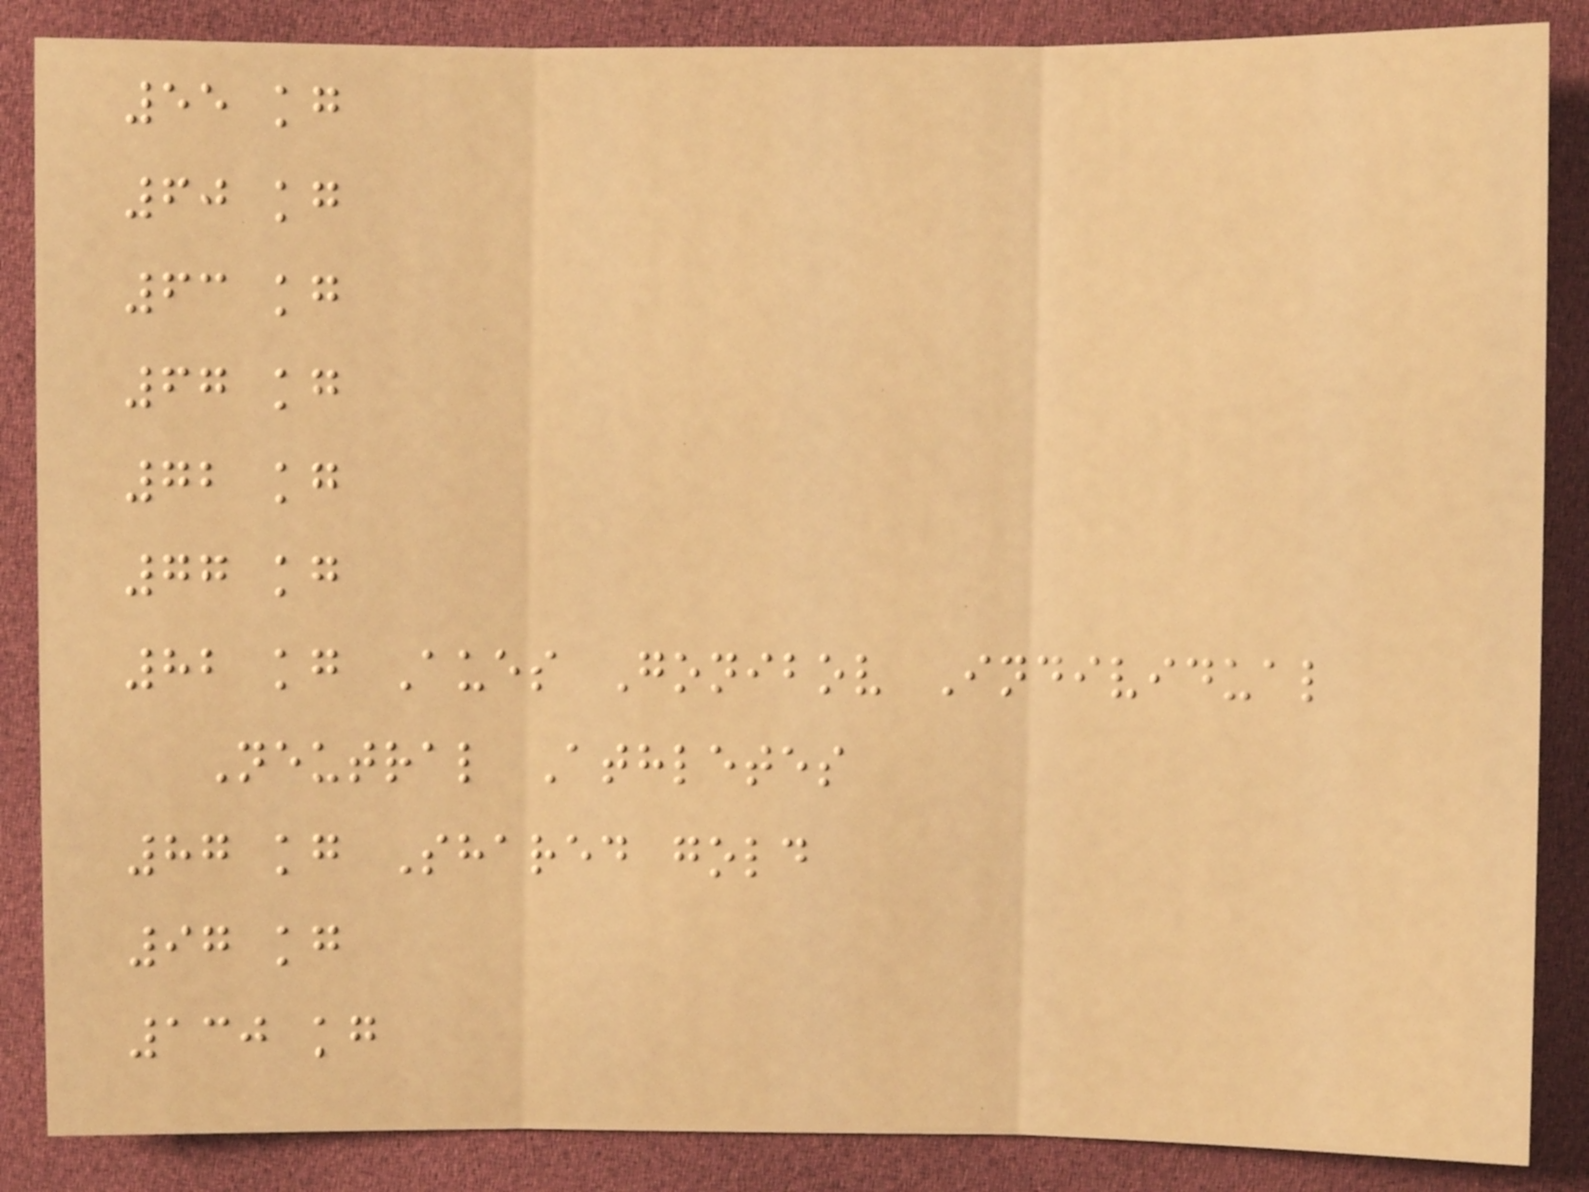55 kg
60 kg
63 kg
67 kg
72 kg
77 kg
82 kg Aues Gonibov Individual
Neutral Athletes
87 kg Shared gold
97 kg
130 kg
